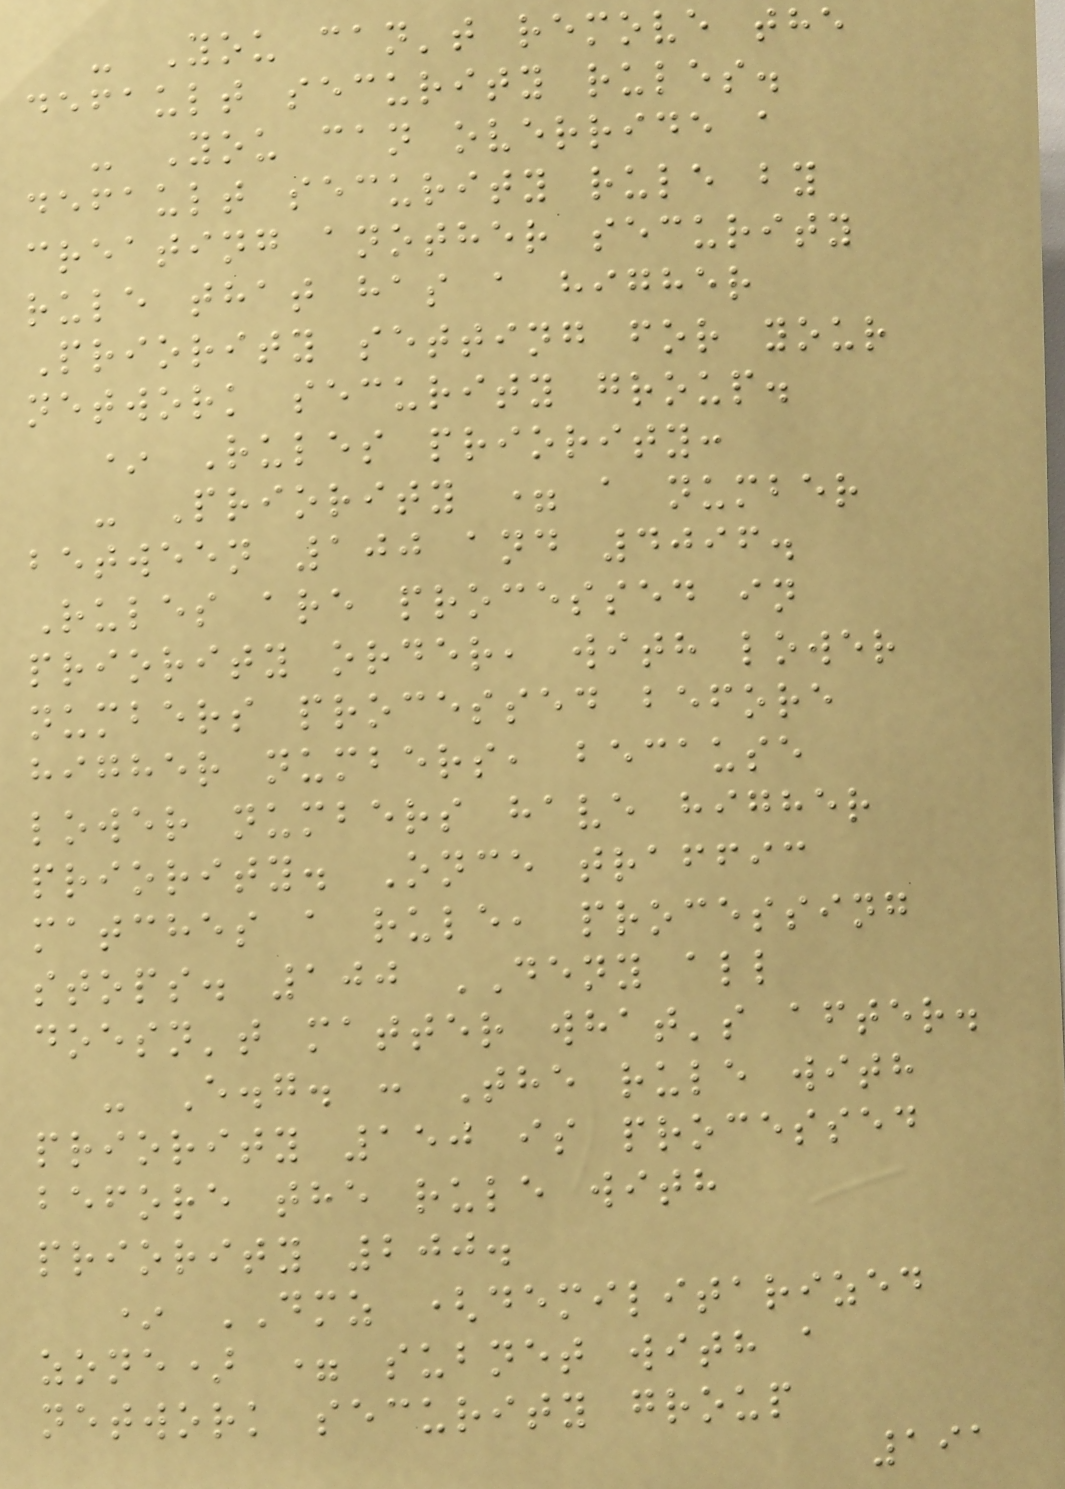- You can't remove the
default security rules.
- You can override a
default security rule by
creating another security
rule that has a higher
Priority setting for your
network security group.
* Rules priority:
- Priority = a number
between 100 and 4096.
Rules are processed in
priority order, with lower
numbers processed before
higher numbers, because
lower numbers have higher
priority. Once traffic
matches a rule, processing
stops. 100 DENY all
doesn't matter what's after.
- E.g. : The rule with
priority 150 is processed
before the rule with
priority 200.
* DMZ (demilitarized
zone) = subnet with a
network security group
191
